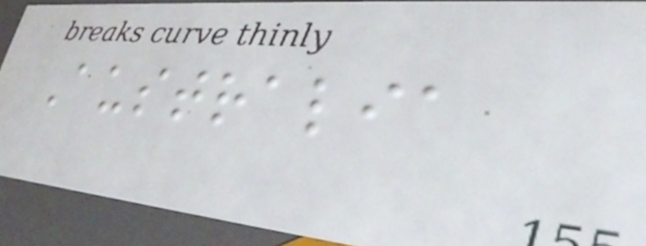Australia
